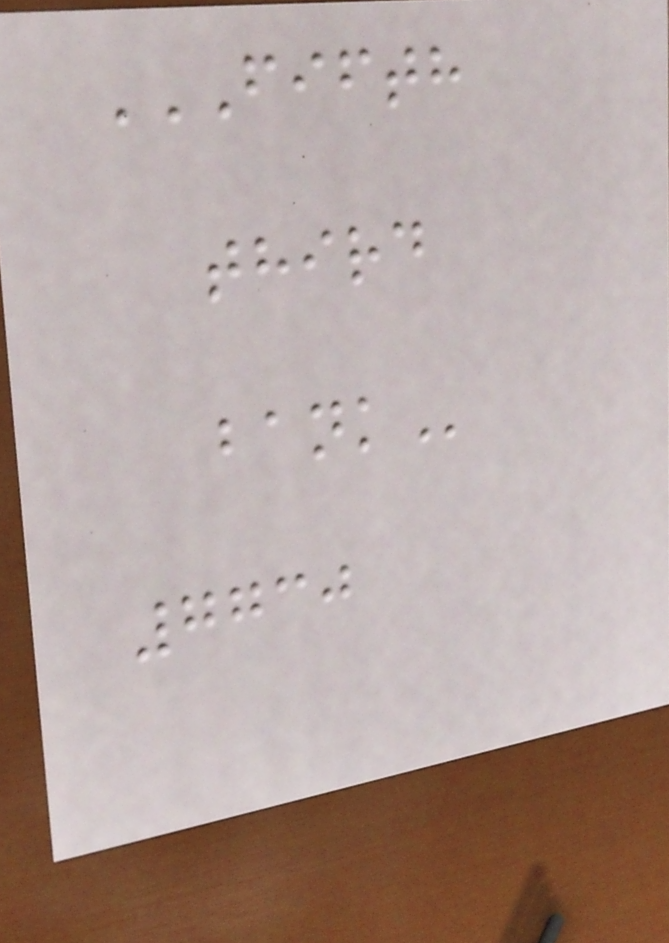FIFTH
THIRD
BANK
7730
